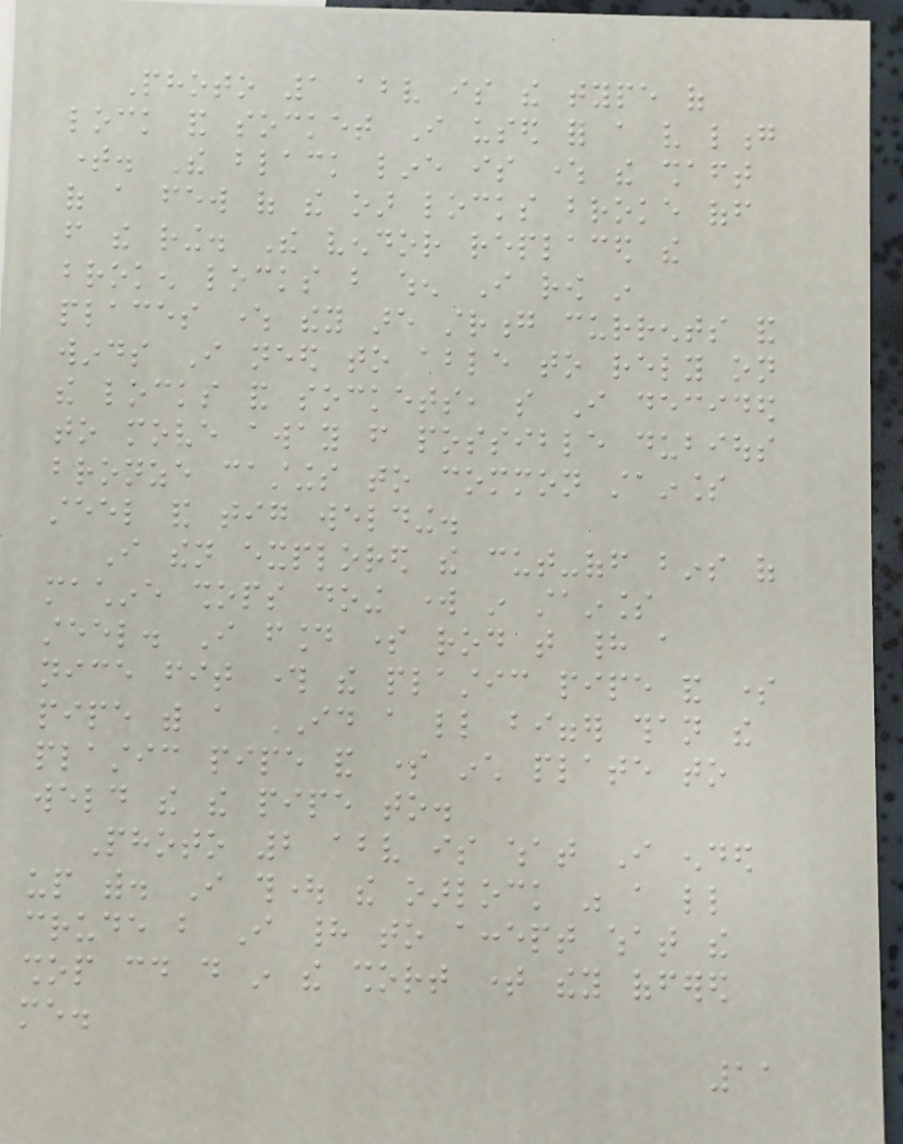Photo 1 above is the type of
lock and socket I used for a very long
time. The black line is where the shaft
of a few of the oar locks broke off
from the ring. The vendor replaced the
broken locks but when I row in
places where they are strong currents and
winds I need to able to rely on
the locks and sockets, so I decided
to move away from possible dubious
bronze castings to common stainless
steel and tig welding.
I then explored the cut-off bins of
machine shops doing work in stainless
steel. I found some rod that had a
nice fit through the plastic pipe and some
pipe with a ID a little bigger than the
plastic pipe and some inch plate to
weld the the pipe to.
Photo 2 above is what I ended
up with. I thought the oarlock was a little
crude but I had to accept what the
shop could do in the short time they offered
me.
11
